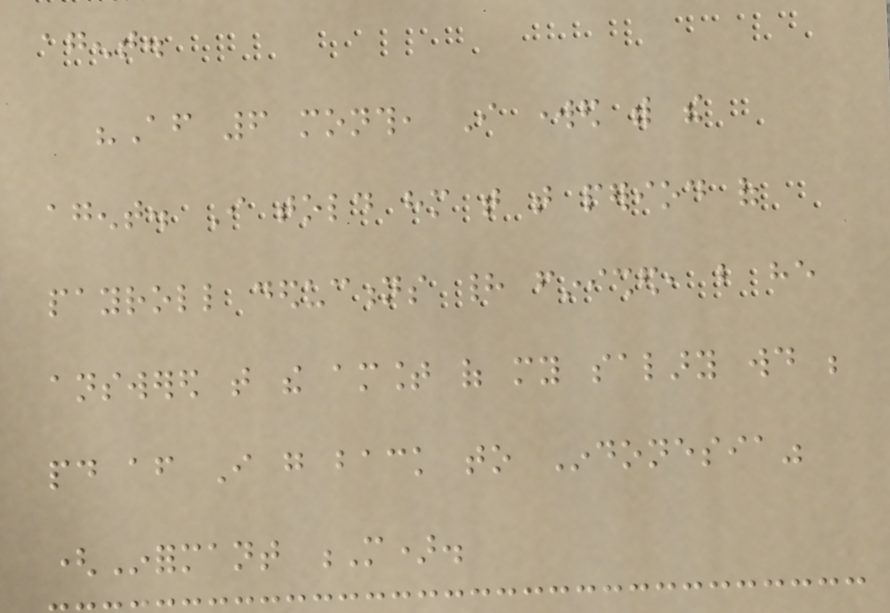agent.
"After 6 month, I worked with the
agent. I told him that that period of
payroll deductions had finished, but he
answered that the amount of my salary would be
paid after I go back to Indonesia"
(Informant M).
